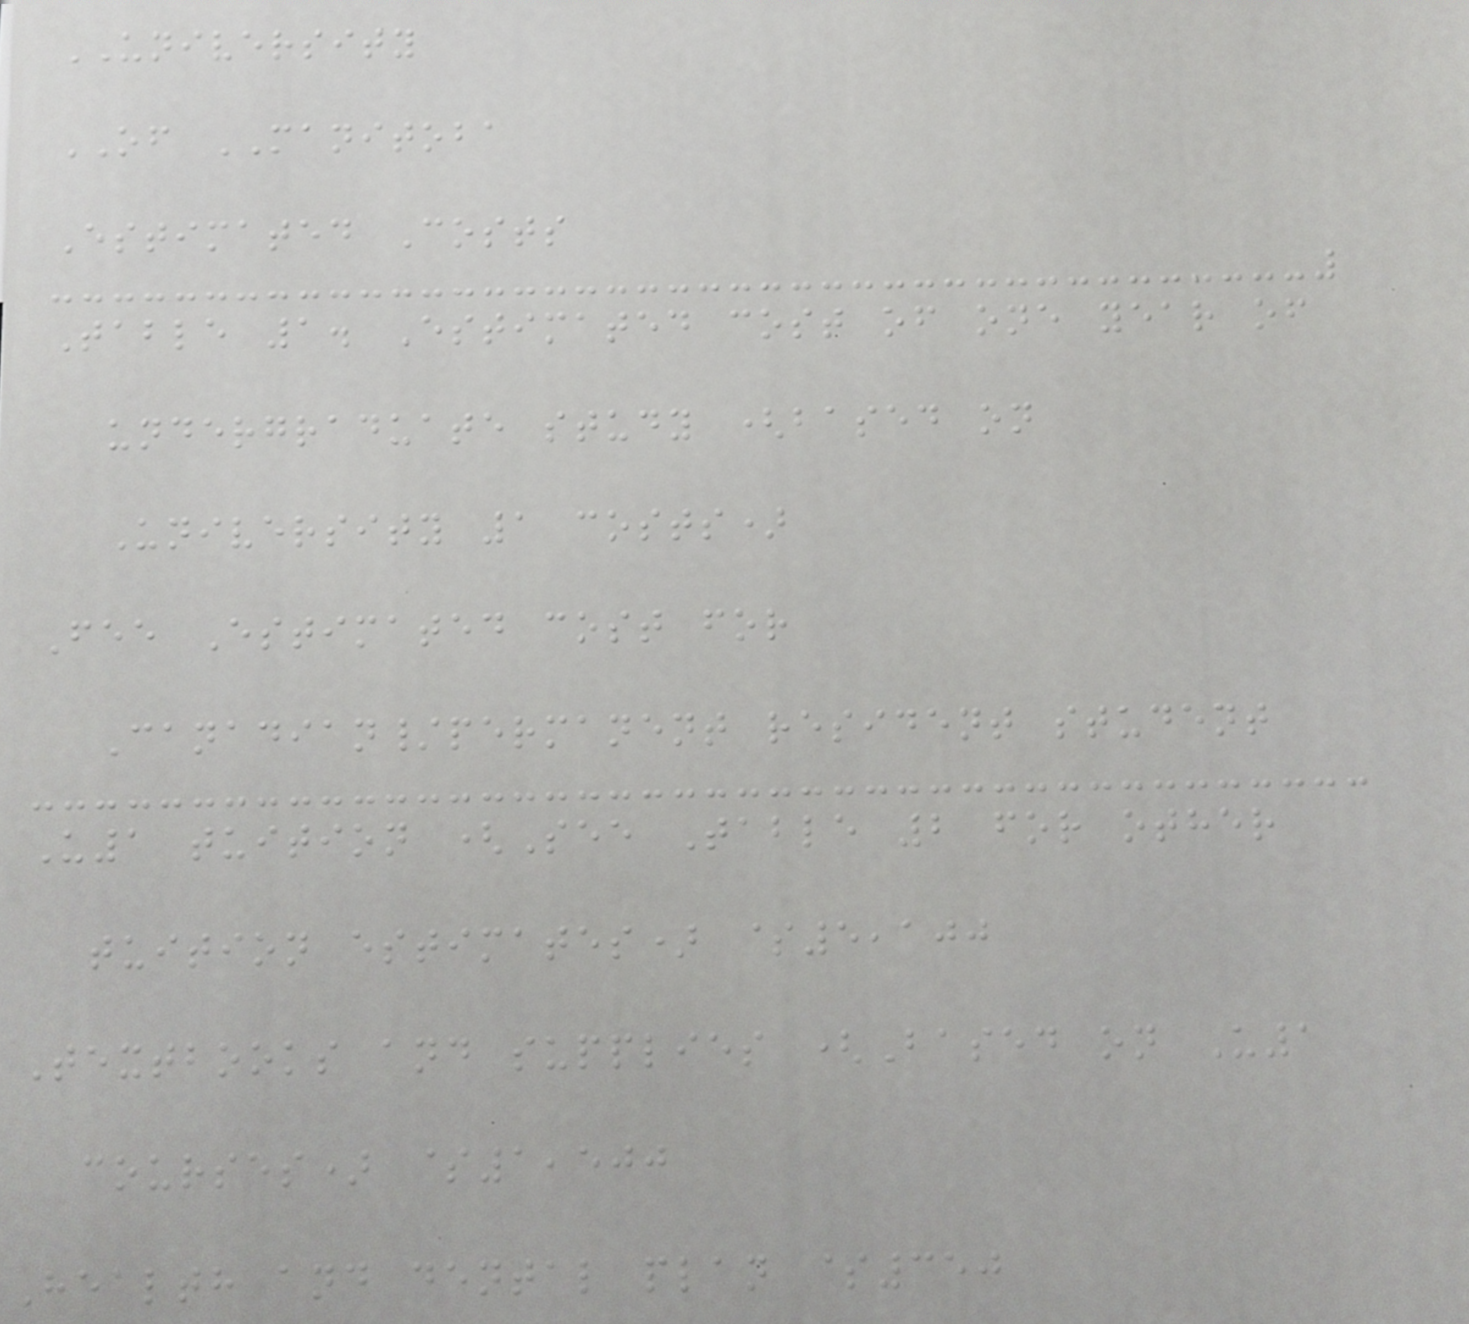UNIVERSITY
OF MANITOBA
Estimated Costs
Table 1. Estimated cost of one year of
undergraduate study (based on
University 1 costs)
Fee Estimated cost for
Canadian/permanent resident student
U1 tuition (See Table 2 for other
tuition estimates) $5,100
Textbooks and supplies (Based on U1
courses) $1,500
Health and dental plan $350
